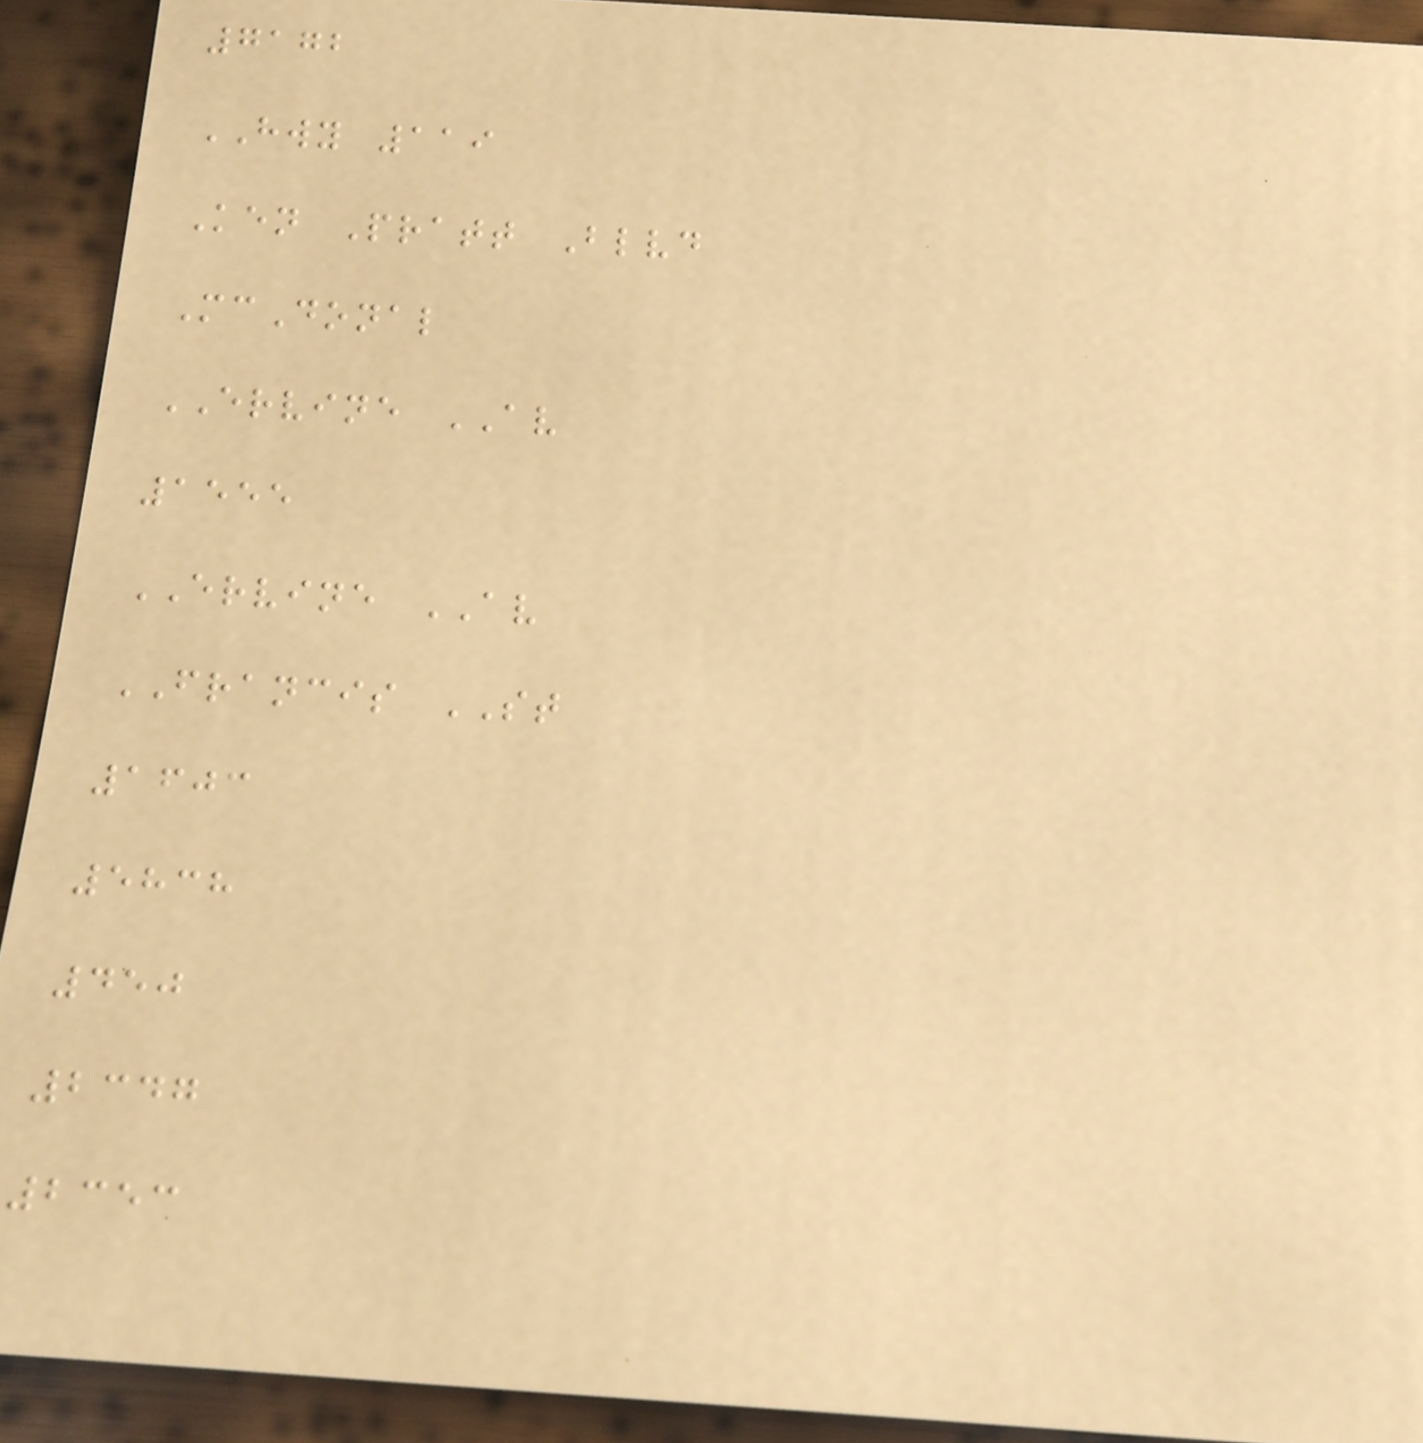7172
HWY 119
Ken Pratt Blvd
McDonal
ERVINE AV
1555
ERVINE AV
FRANCIS ST
1603
5838
450
2347
2353
